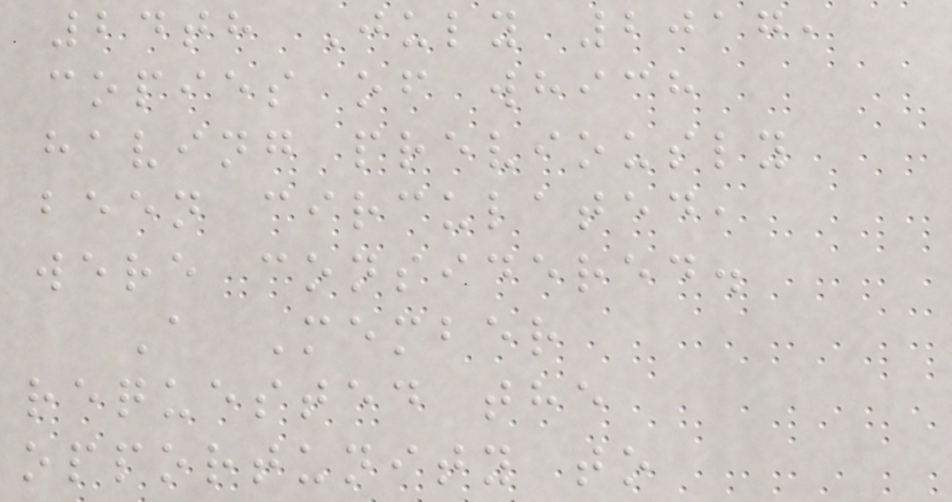24th July 2017,
copies of which
having previously
been circulated,
were considered.
A Member
requested the
opportunity to
